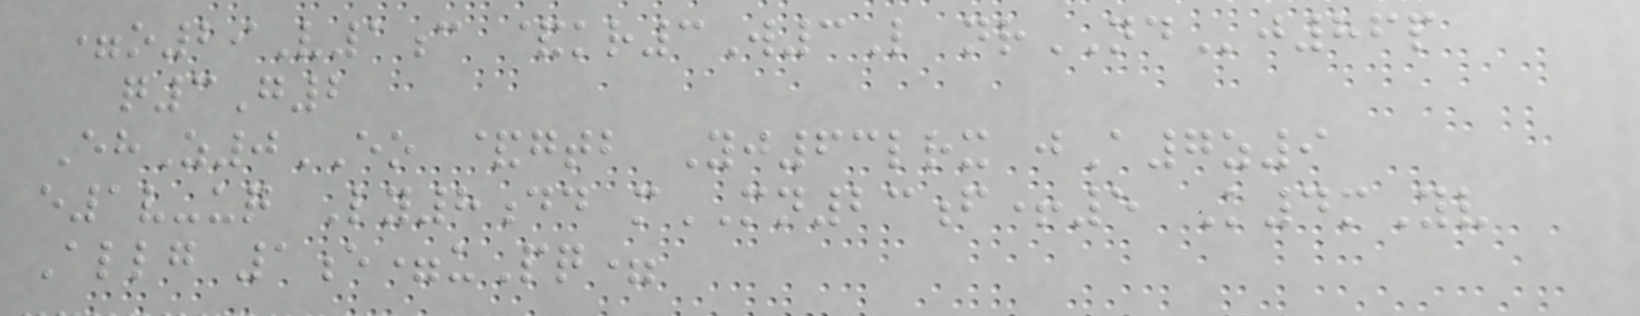=o29V1c &kr3W3L nrNDj86p
q3G2
EhZ0EO &gtb Yj63lrx jA7z9
e1v-uq Ly8dd mMN23f+5 K4mYv
Allg 1e=uPq=
